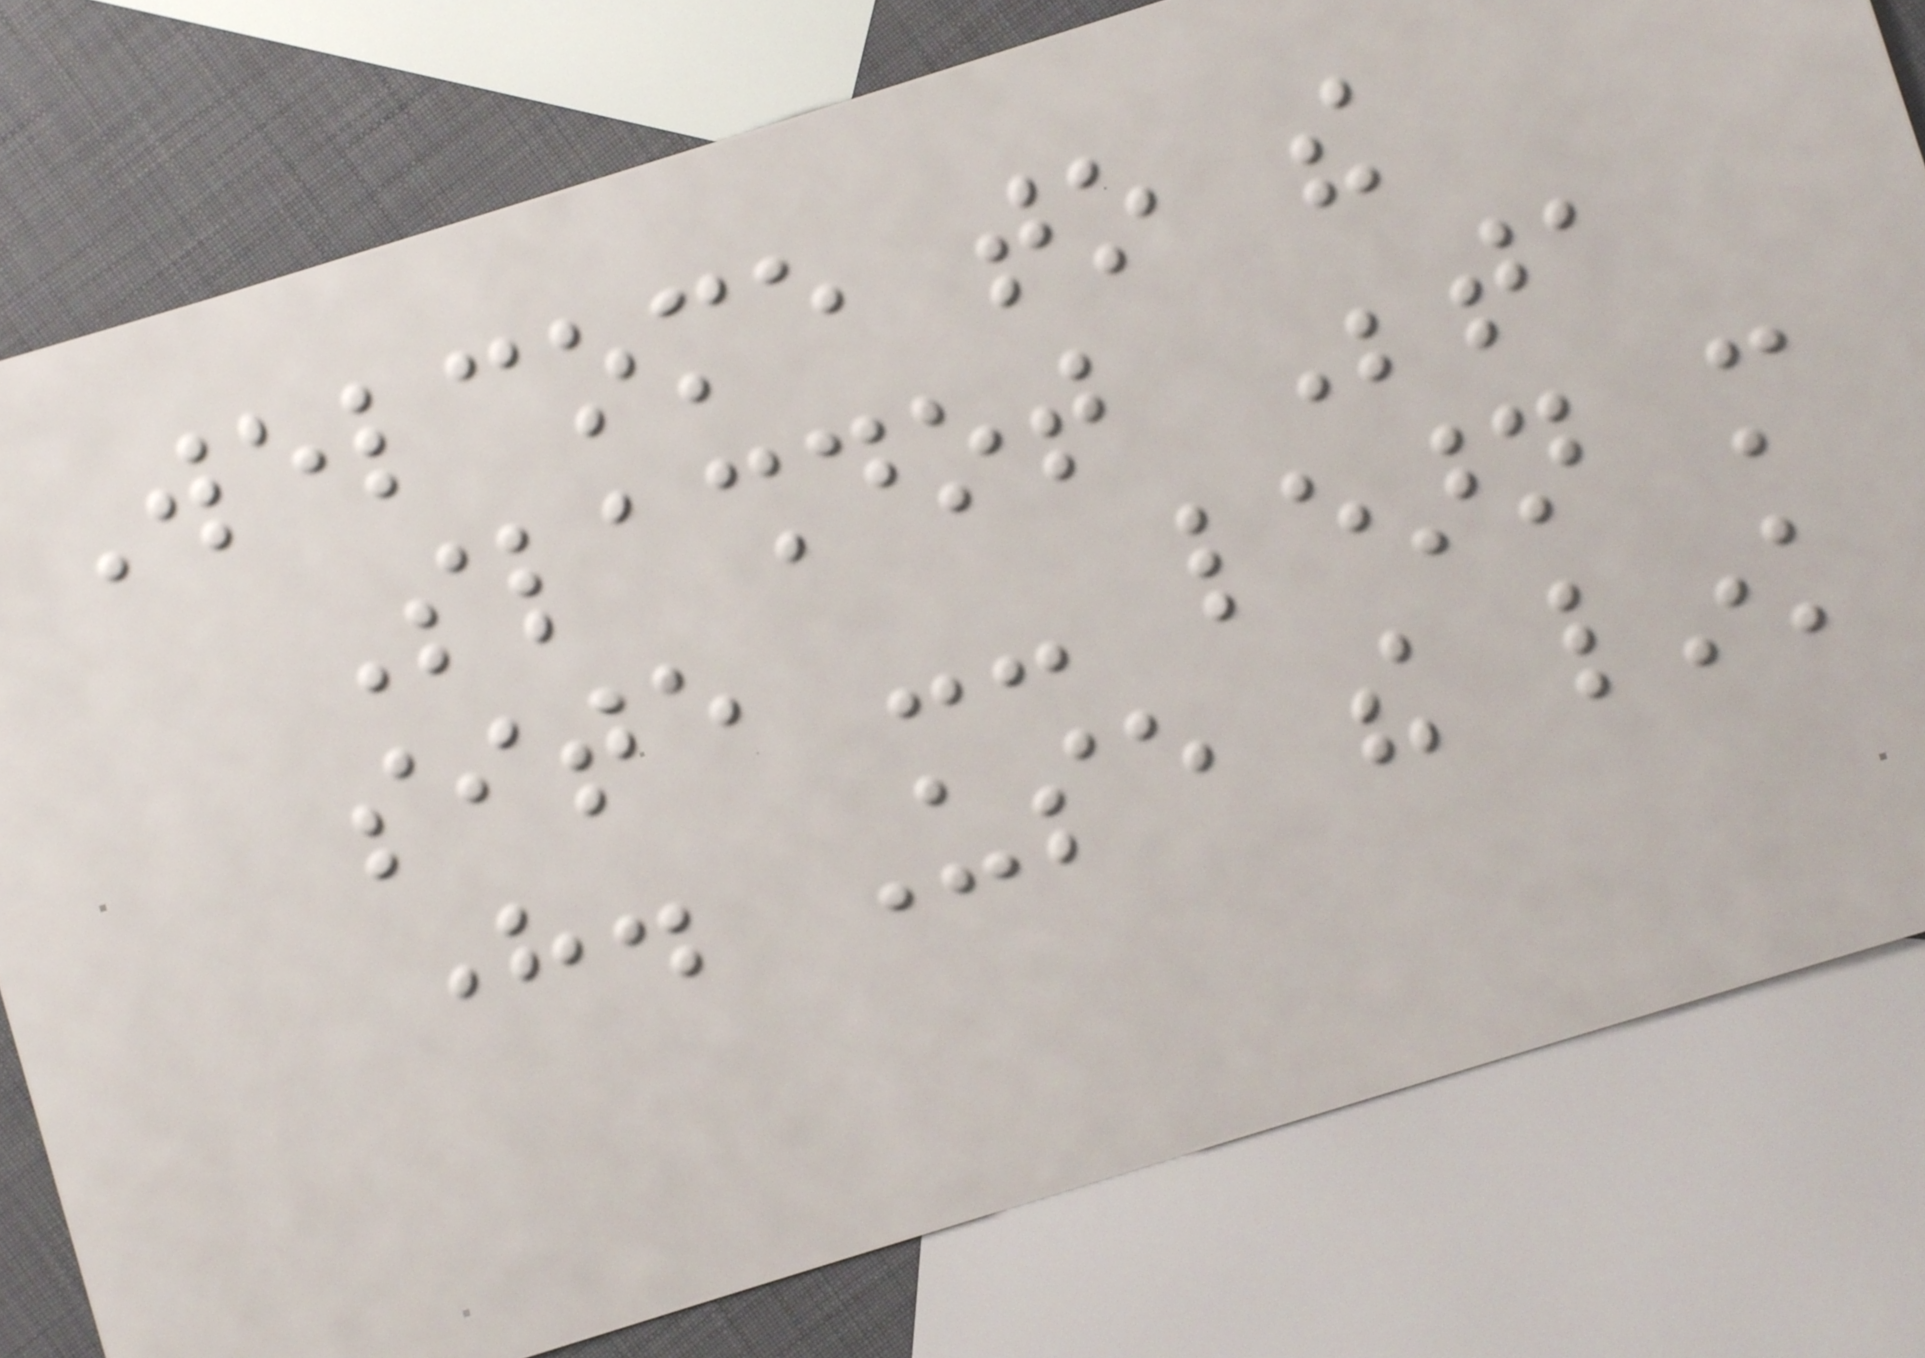Welcome to the
Slashdot Beta
site -- learn more
here. Use the link
